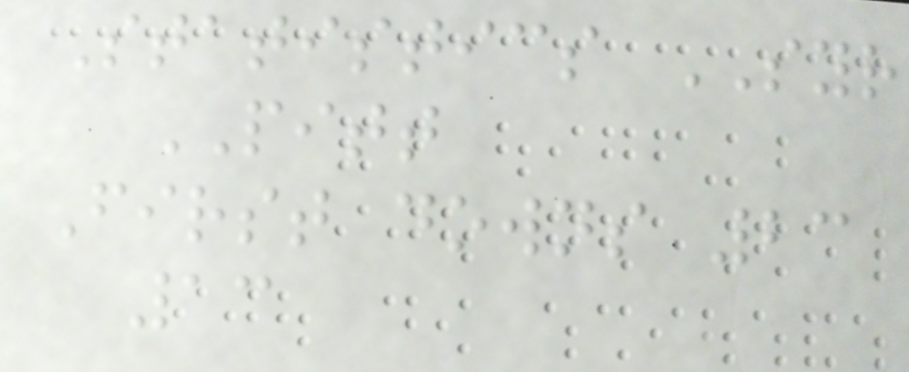Statistics SYR
PITT
First downs 23
13
